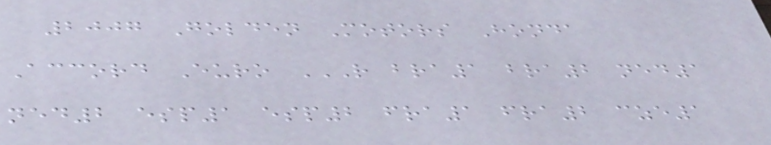2007 Golden Motors Honda
Accord Euro R BRA1 BRA2 NED1
NED2 ESP1 ESP2 FRA1 FRA2 CZE1
